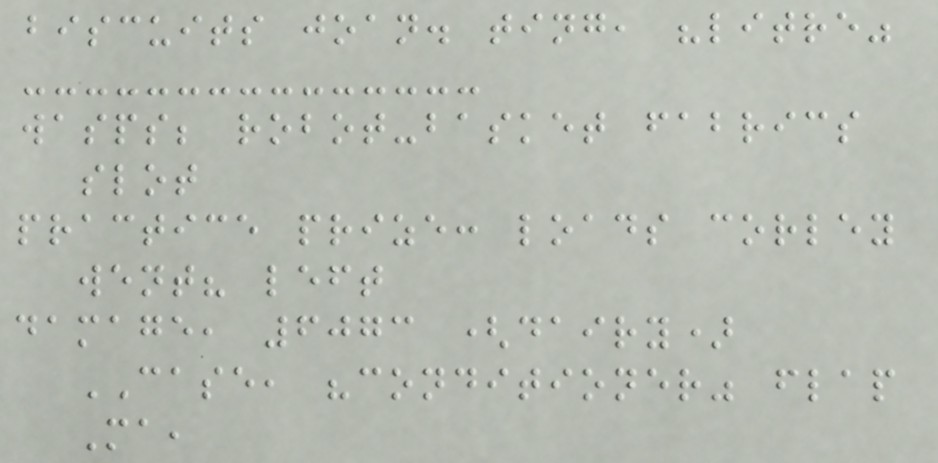biscuits joan. ting, "litre"
wasps; robot-basket fabrics
slot
practice prize: loads corley
went? left
damage, 6073 (dairy)
CASE, "conditioner" flap
Ma,
